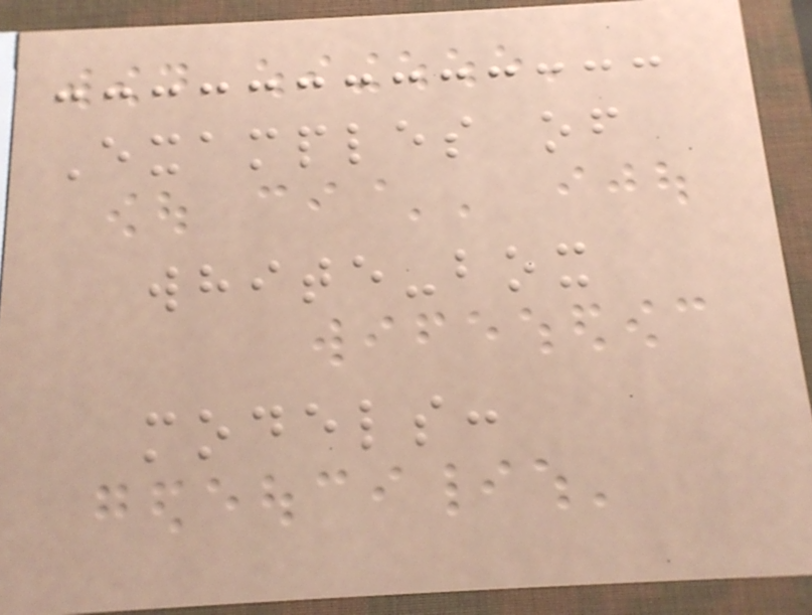Examples of
white-box
models:
